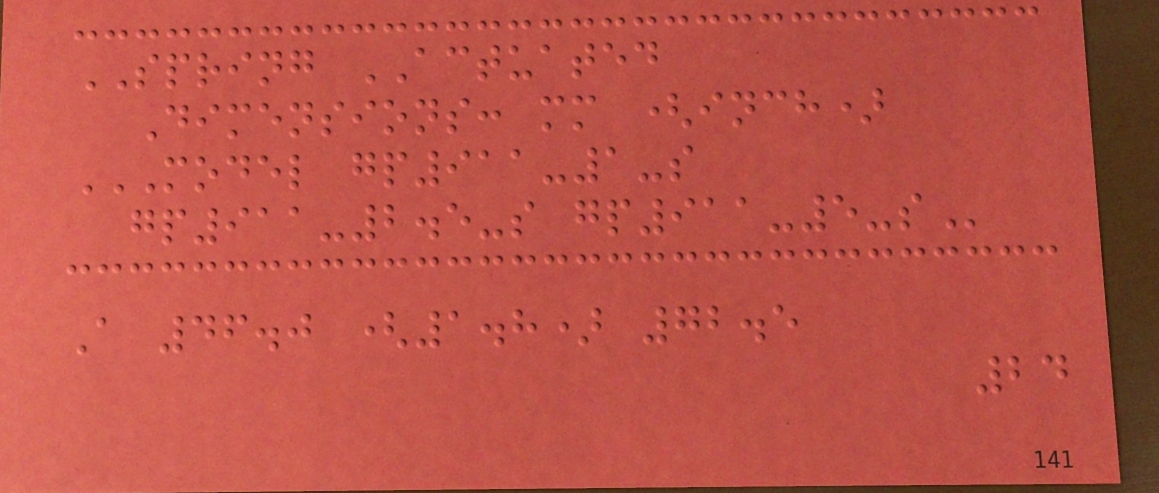SPRING ACTUATED
Dimensions: mm (inch)
MODEL GP911-1-S
GP911-2.5-S GP911-5-S
A 46.0 (1.8) 72.5
24
